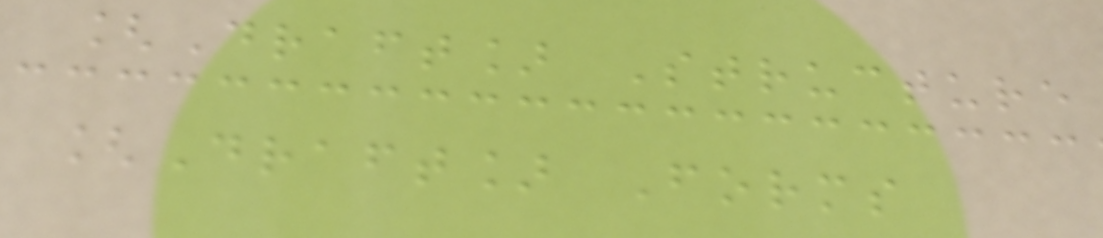[Draft] Structure
[Draft] Forms
